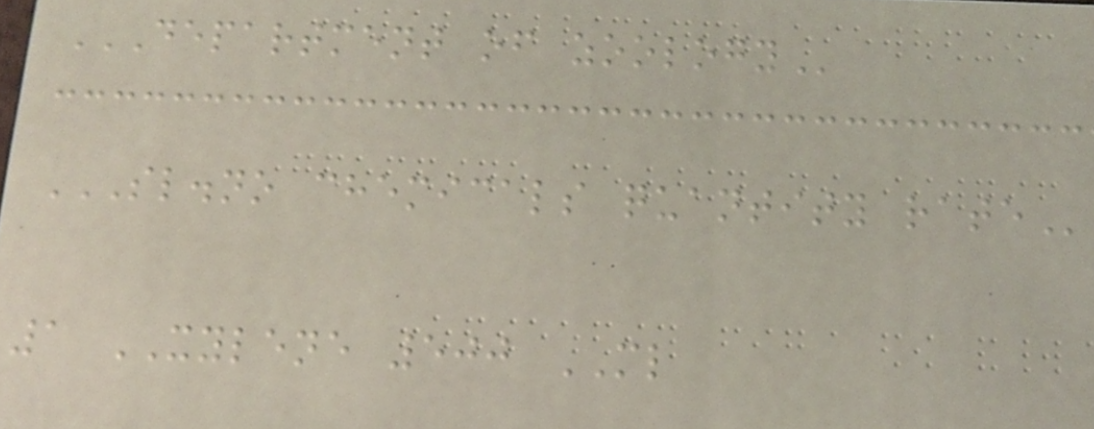DEPARTMENT OF ZOOLOGY
SL.NO CHEMICALS QUANTITY RATE
1 XYLENE 500 ML
